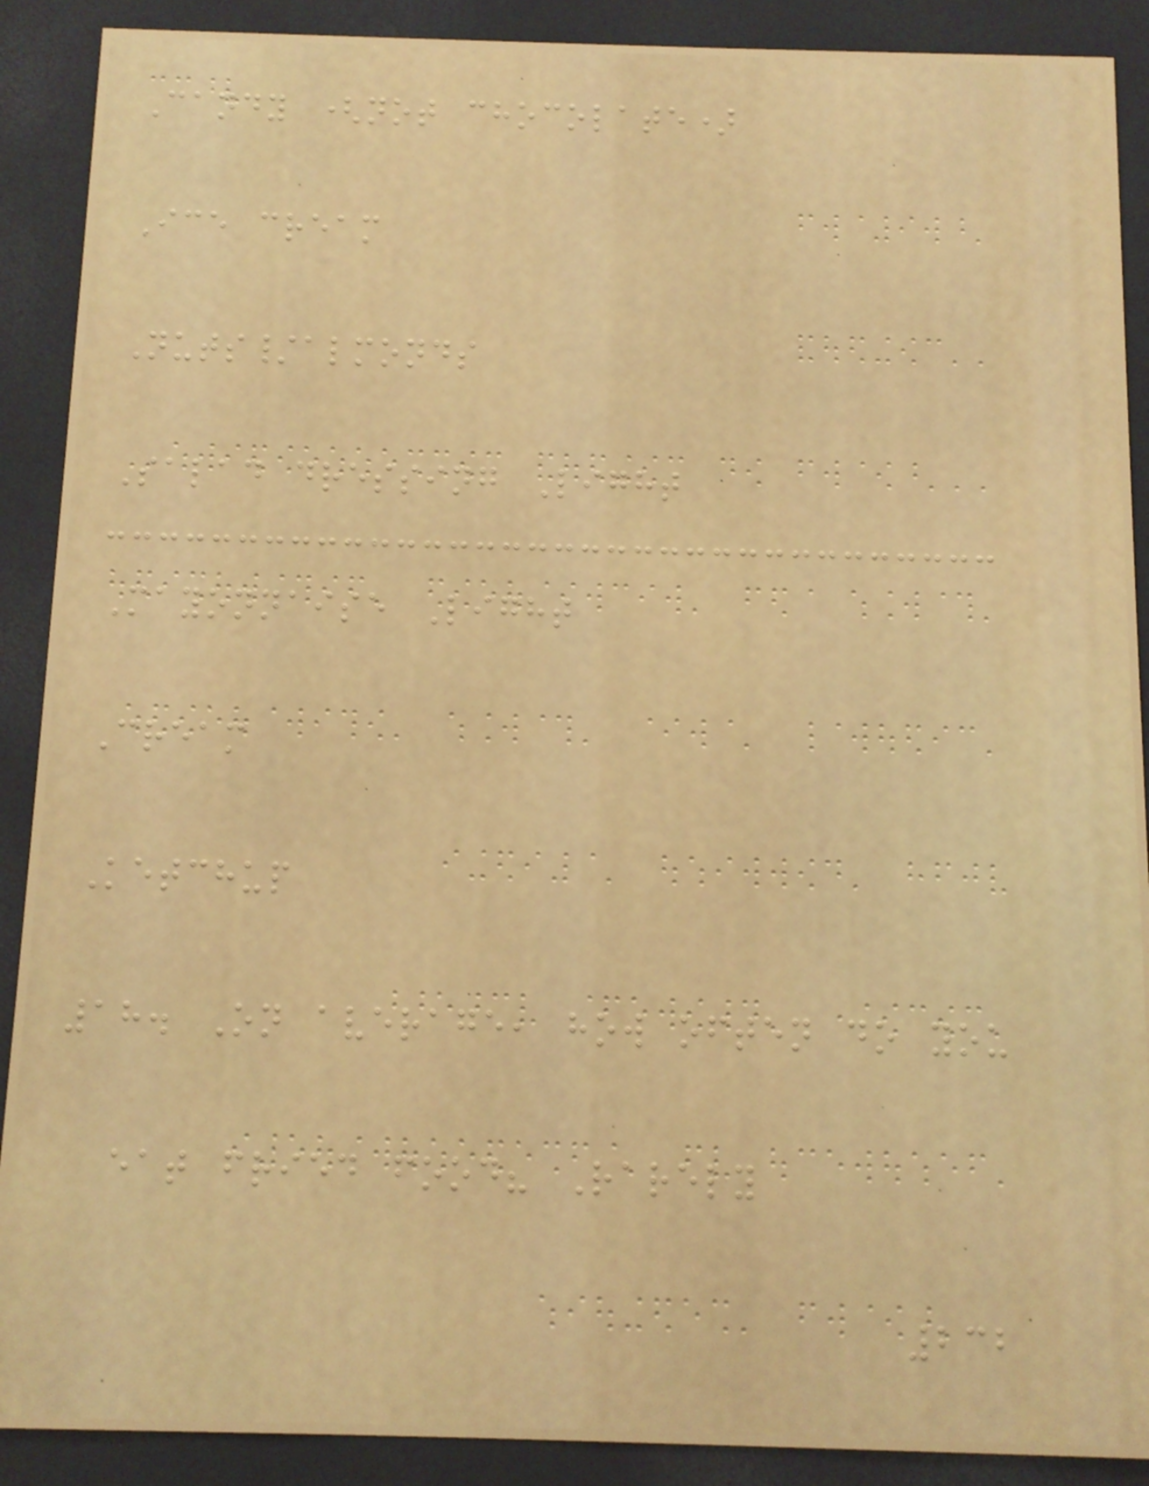Candy (not chocolate)
Ice cream
Nuts/almonds
Salad dressing Light
Mayonnaise Light
Cream
Ketchup
18. On average, how often do you
eat fried food? Rarely
232
